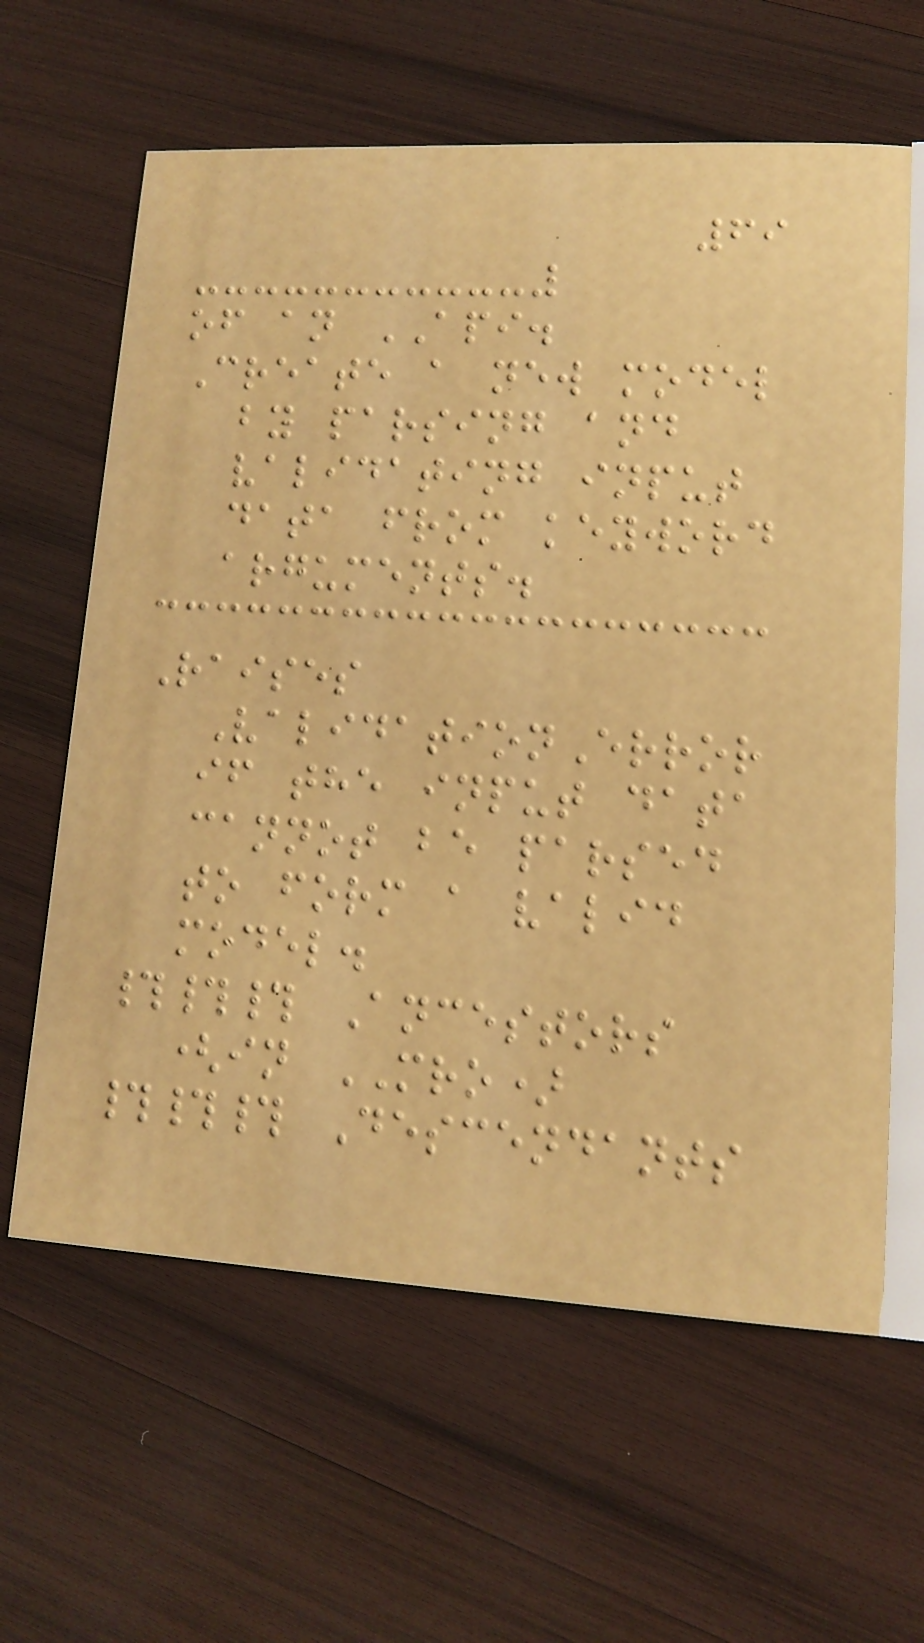69
of an API.
Create a new model
by parsing and
validating input
data from keyword
arguments.
Raises
ValidationError
if the input data
cannot be parsed
to form a valid
model.
### Ancestors
(in MRO)
### Descendants
